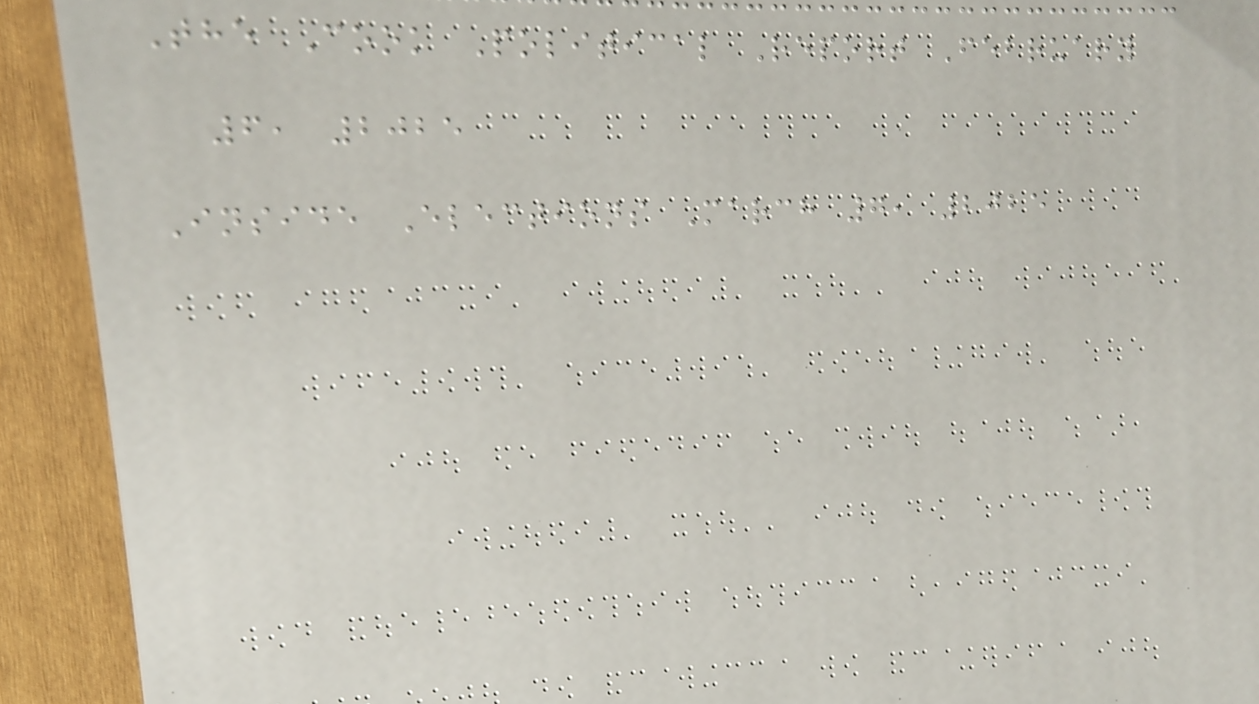The Cook Political Report February
6, 2025
Inside Elections March 7, 2025
